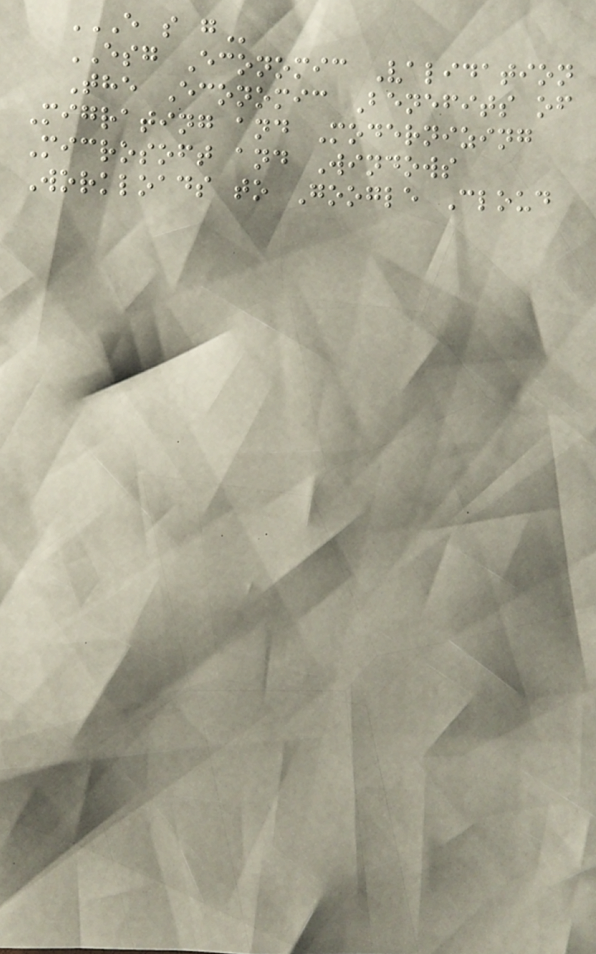E S G
ESG Economic Validation
The Economic Benefits of
Migrating and Modernizing
Microsoft and Windows
Workloads to Google Cloud
